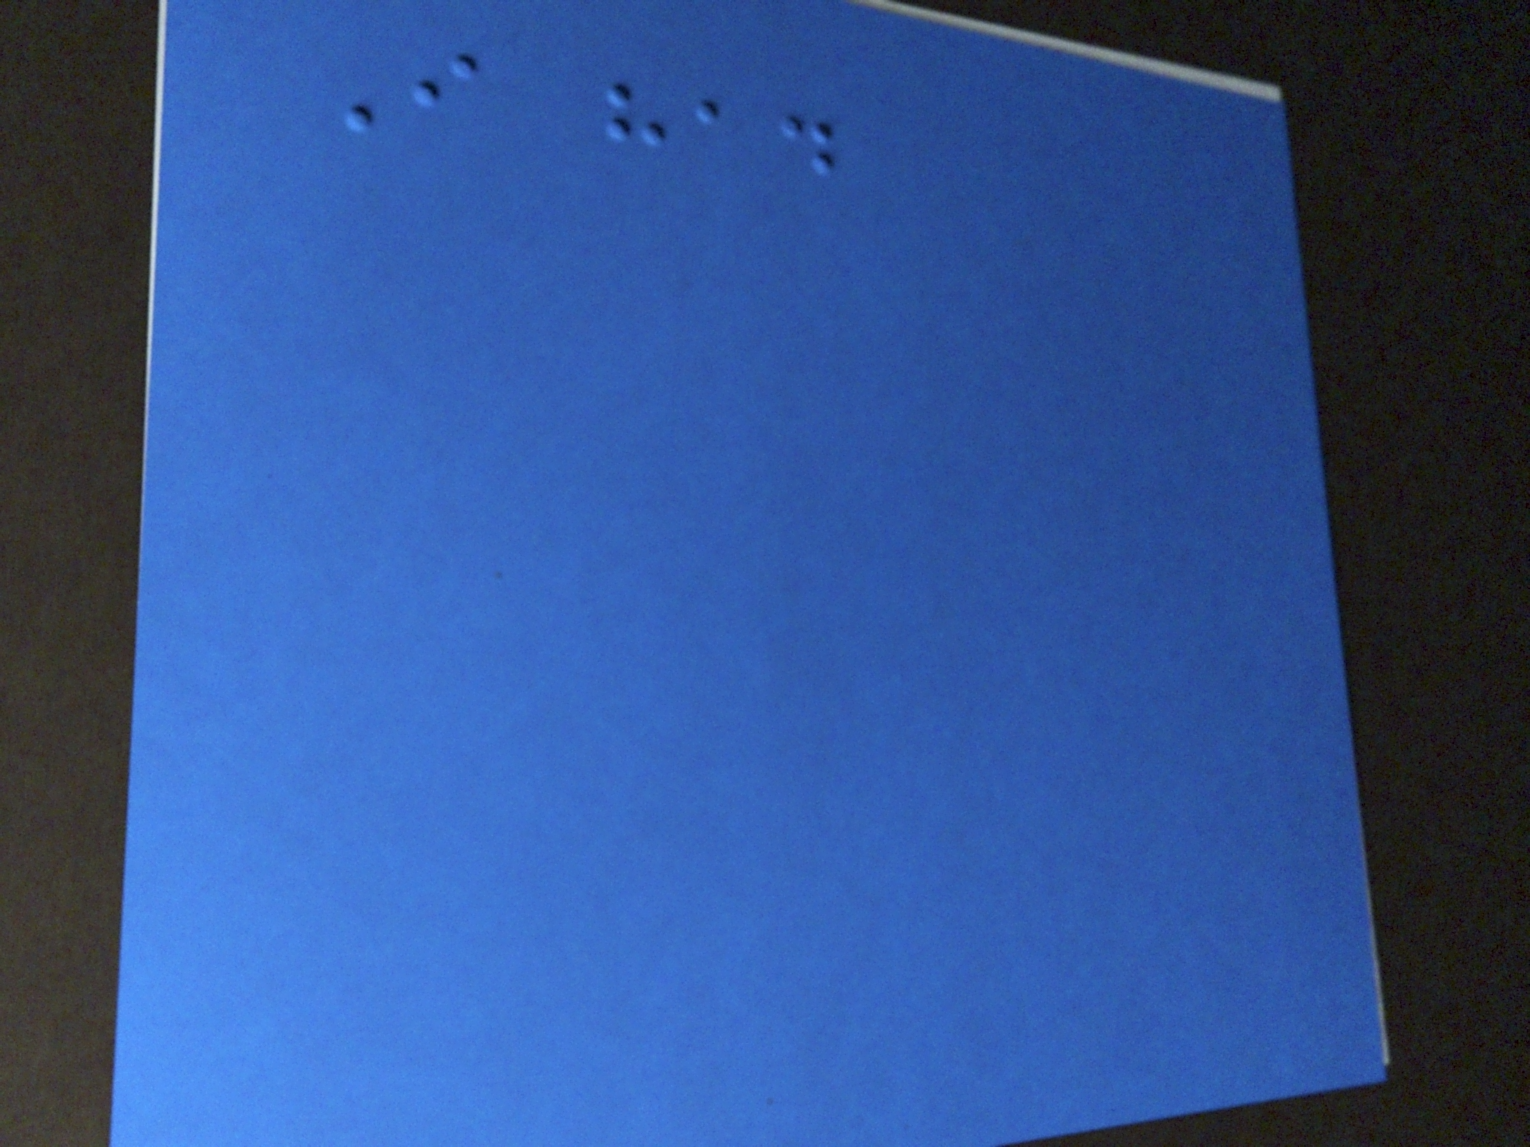I had
